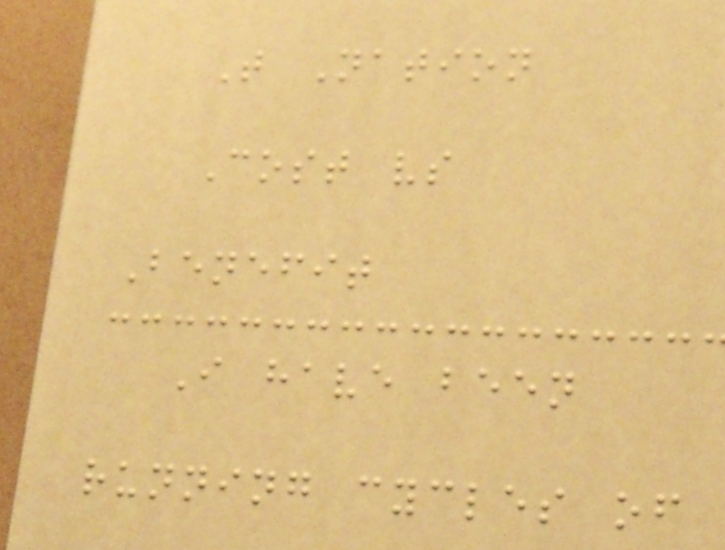T Nation
Cost vs
Benefit
I have been
running cycles of
